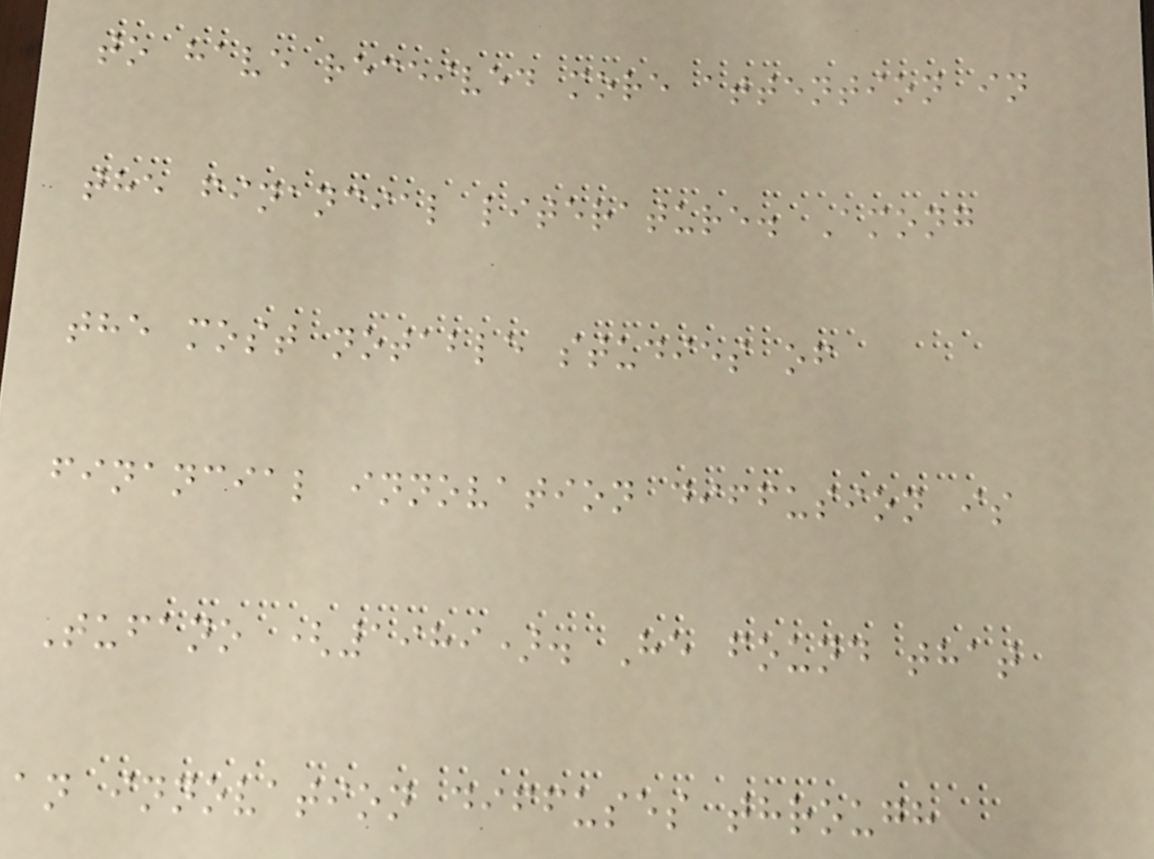to have received more attention in
the financial literature. Among
the most notable studies of
financial innovation diffusion is
Tufano (1989). He found that
an innovation diffuses through
